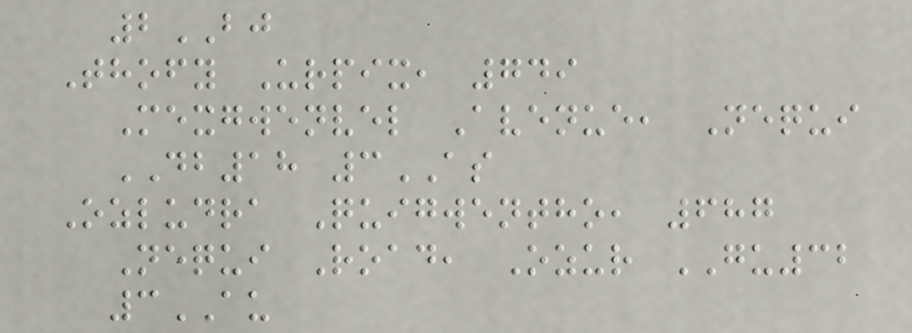2BJ
Thofy Urpix, 749
Mexgwenvel Avenue, Nequi
DB18 3AS
Ozludra Quigwentho, 687
Nequi Road, Ozur GU32
3AU
